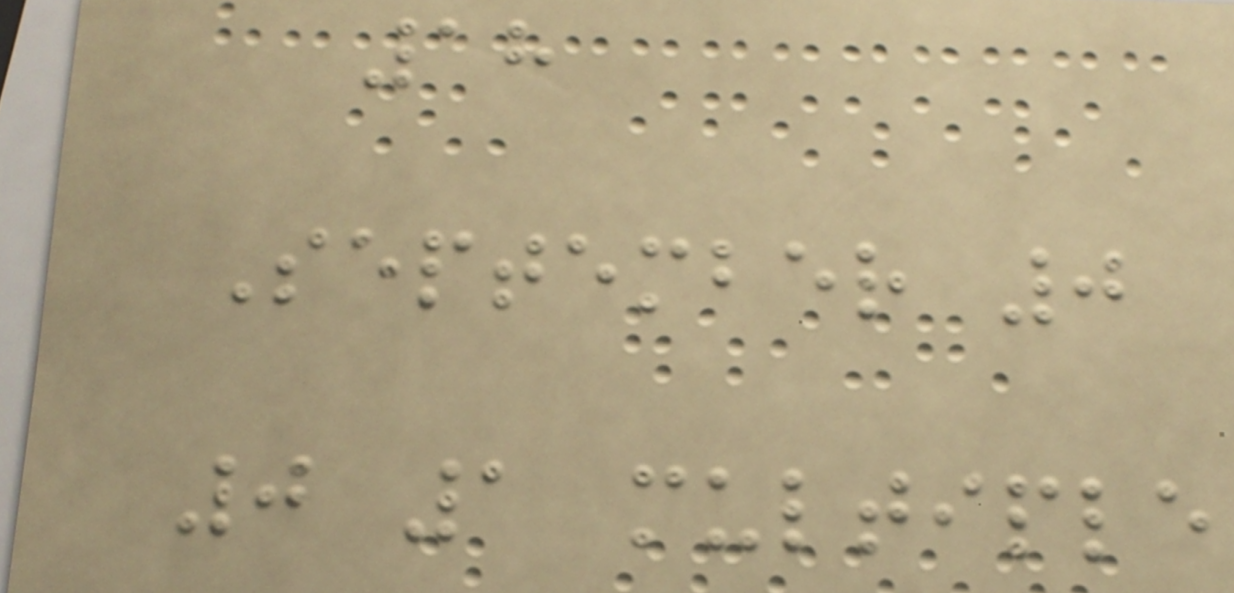18
September 0
0 1 multiple
